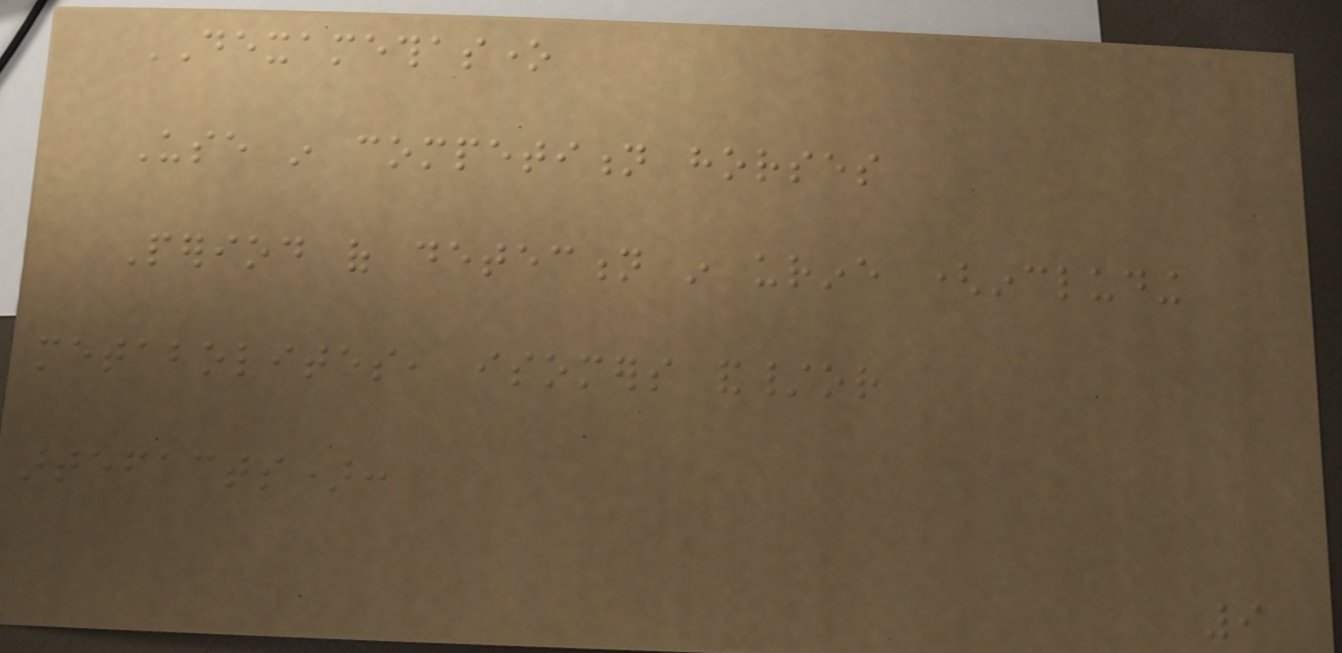DEXAMETHASONE
Use in competition horses
Period of detection in urine (including
metabolites, isomers and/or
artefacts):
9
